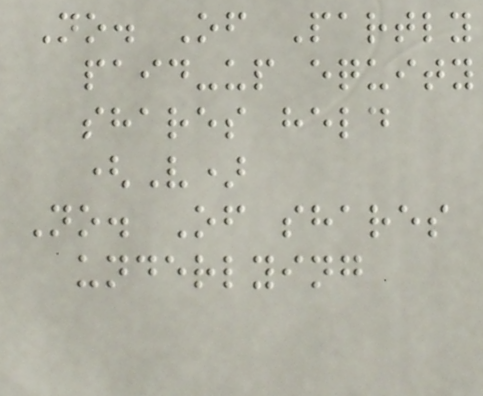No. Of Partly
paid-up equity
shares held
(V)
No. Of shares
underlying
